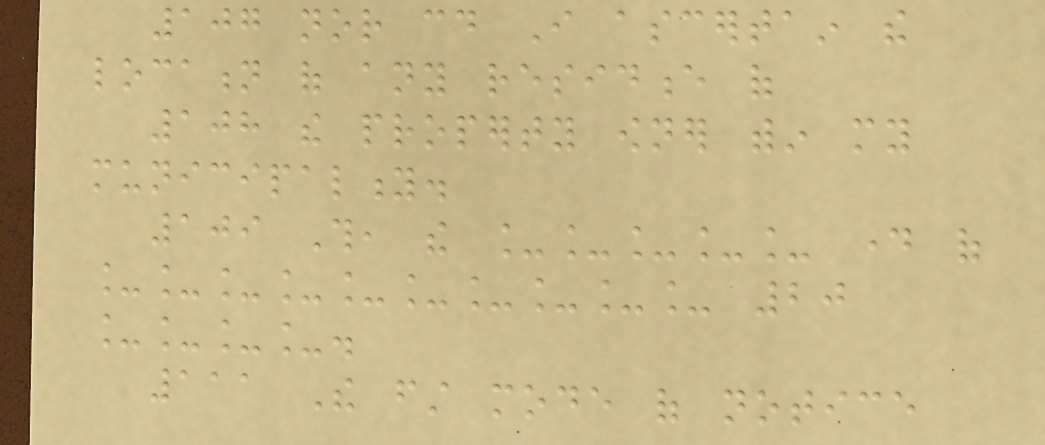107 nor could I ascertain the
location of any residence of
108 the property owner within my
municipality.
109 This, the _____ day of
__________ 20
____.
111 The first mode of notice
